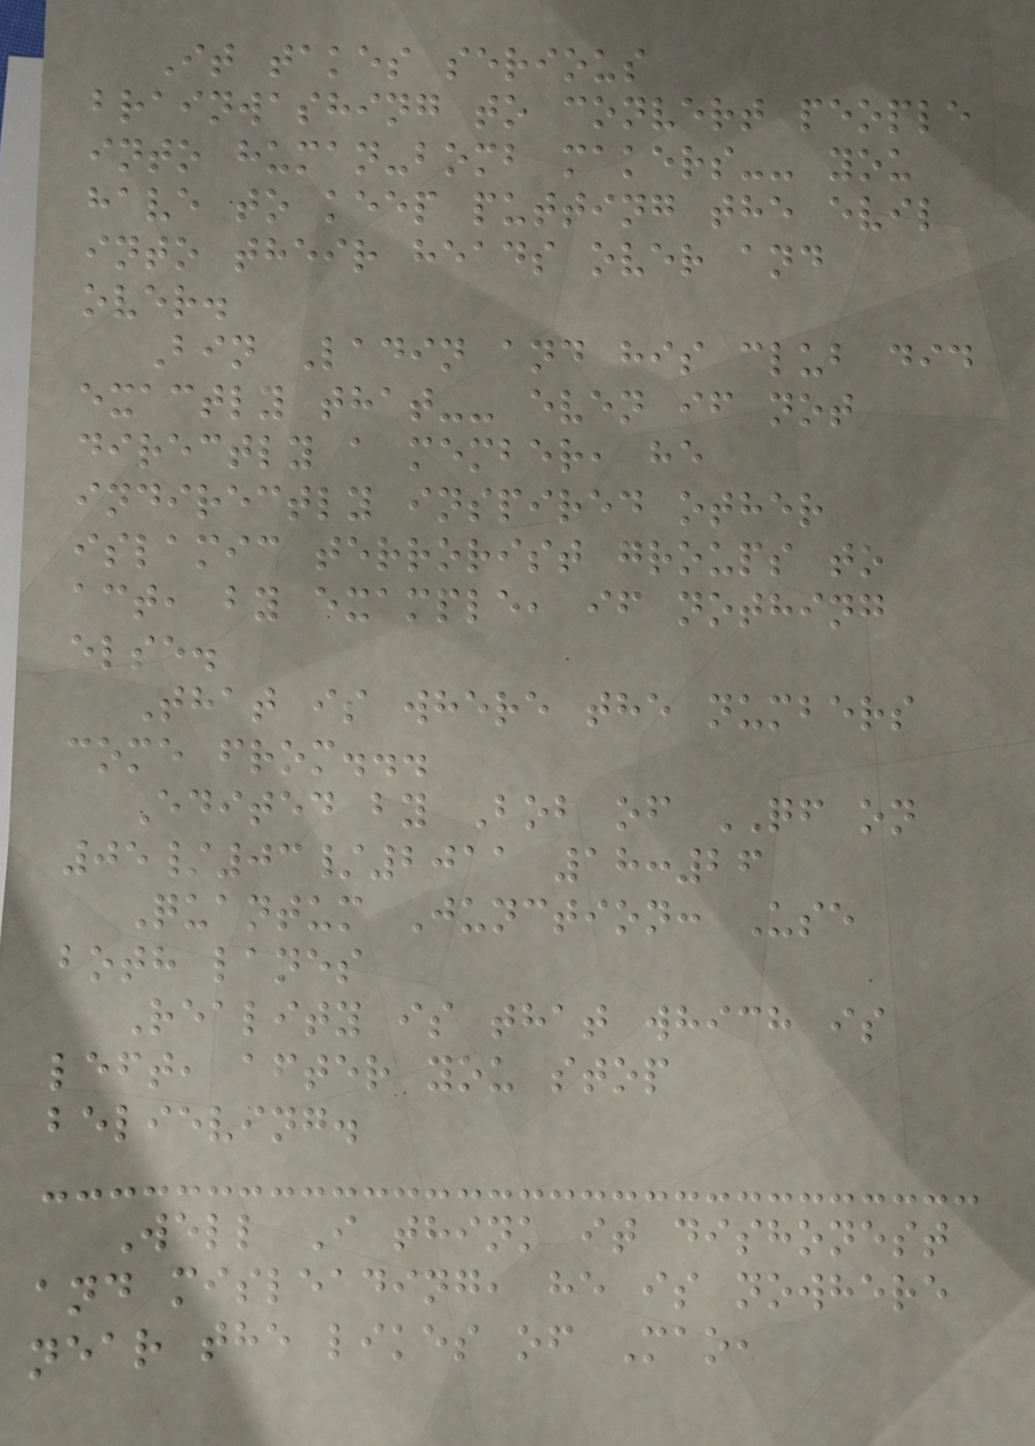It takes serious
brainwashing to convert people
into human-bomb makers-- you
have to keep putting the evil
into their heads over and
over.
Bin Ladin and his club did
exactly that-- even if not
directly a member, he
indirectly inspired other
islamic terrorist groups to
act, by example, if nothing
else.
That is where the numbers
come from...
Edited by Bob of QF on
05/03/2011 18:26
Quantum Junction: Use
both lanes
Reality is that which is
left, after you stop
believing.
Well I think it dishonest
and misleading, he is nowhere
near the likes of Mao,
